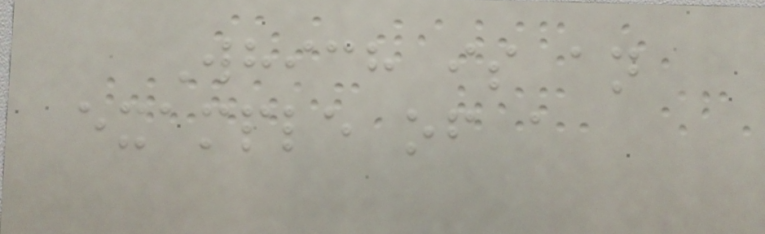Which is an
example of a
